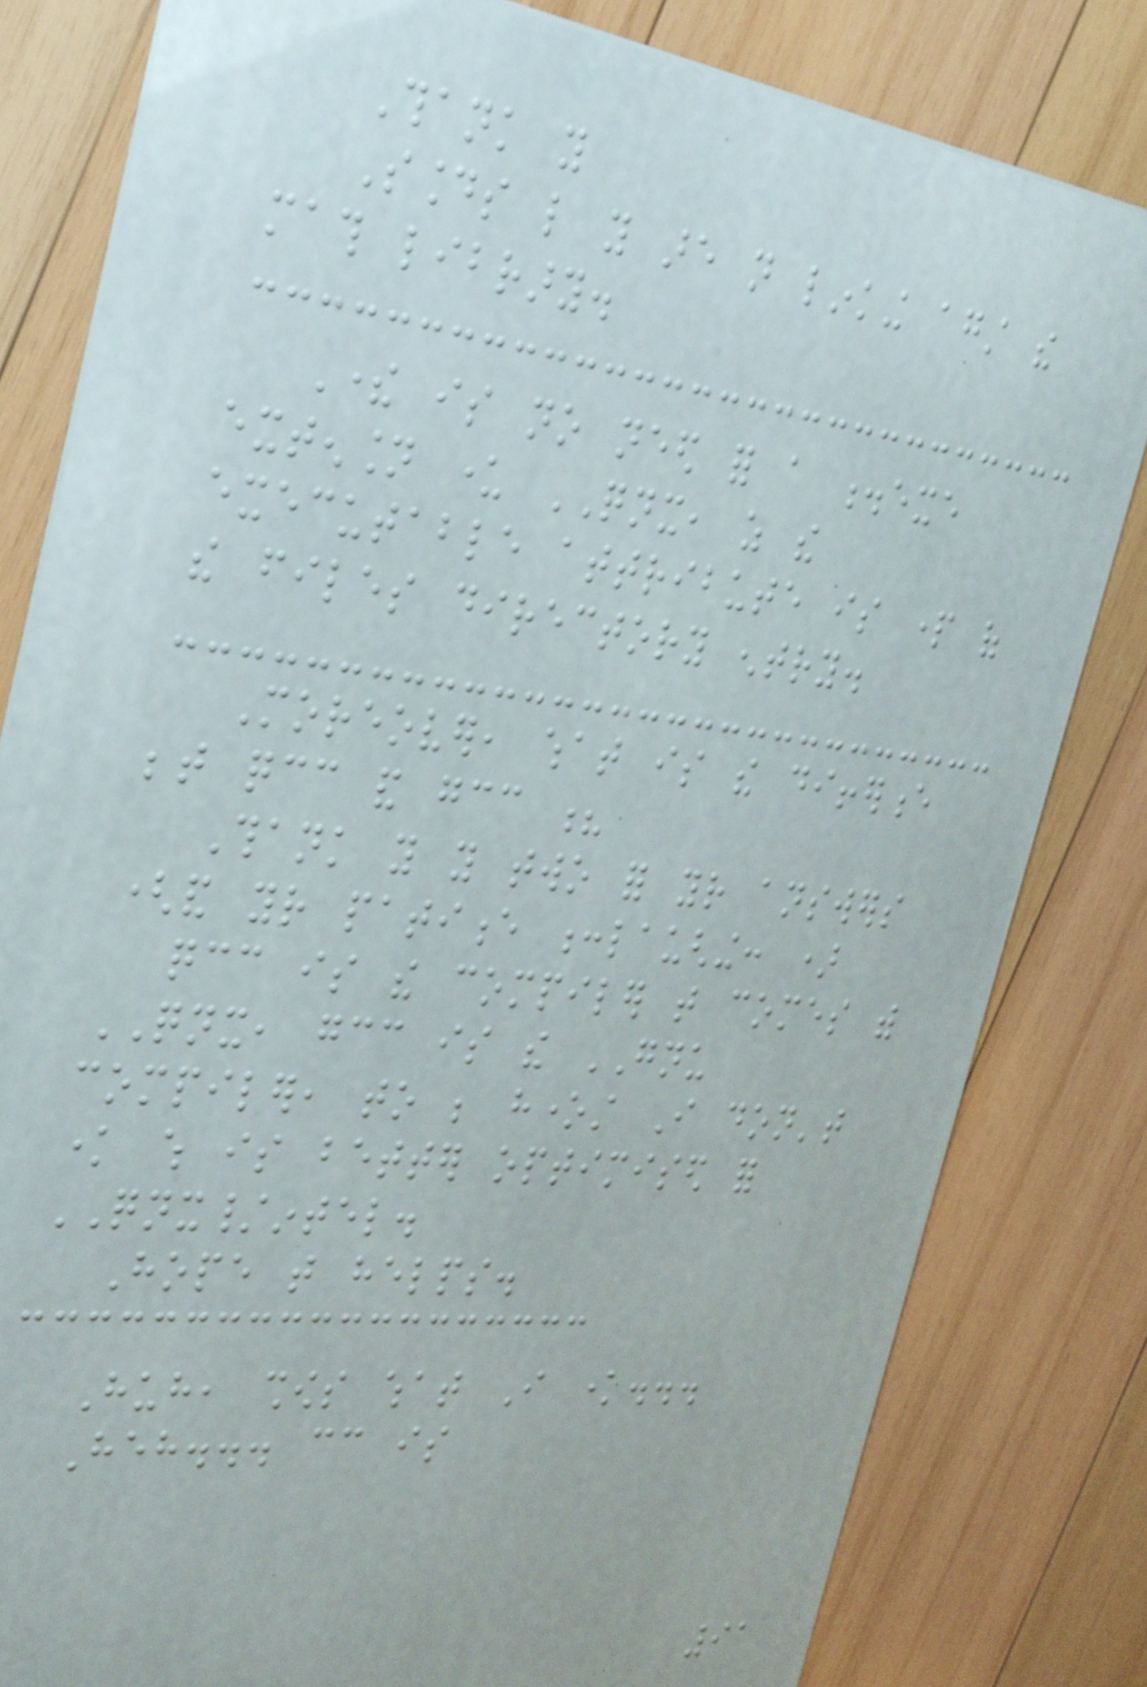Thank you
Sounds like you are not linking against the
math library.
There is no need for a .exe
extension under QNX, as the
executable attribute is part of
the files directory entry.
Moreover, what is the difference
between qcc and gcc ?
Thank you you two for your answers
(and your patience :laughing: )
qcc is the compiler that comes with
QNX, gcc is the GNU
compiler, to be honest I don't
know which is better optimised for
QNX/intel.
Hope that helps.
Huh, shows what I know...
Heh... cc is
91
